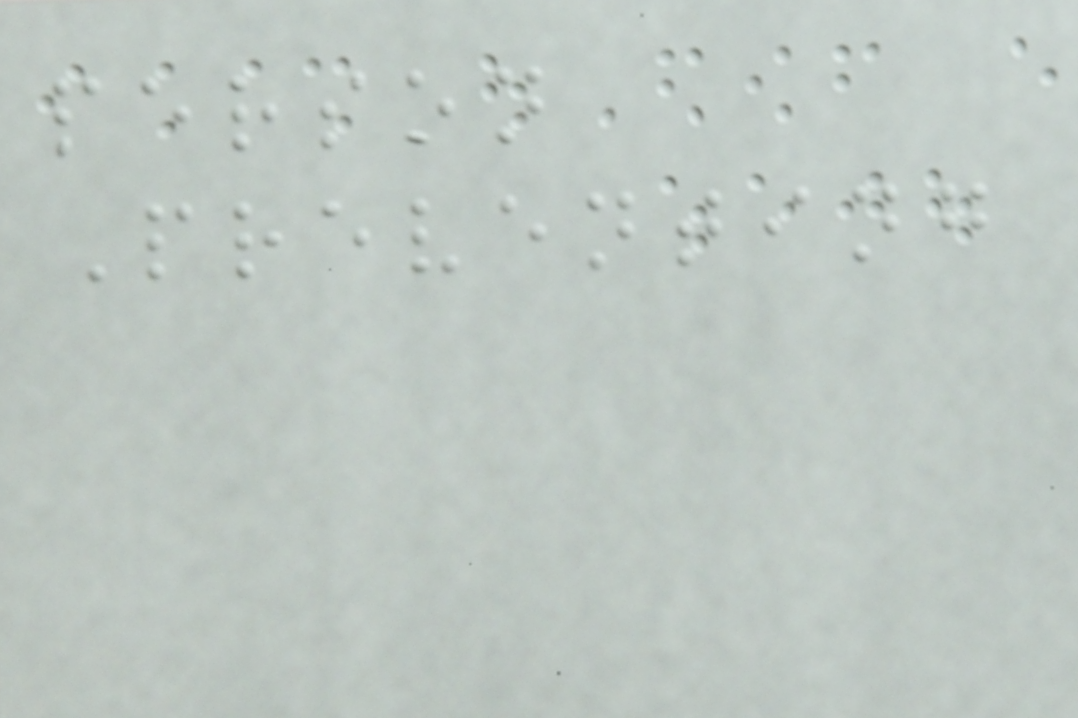person
Preventing
